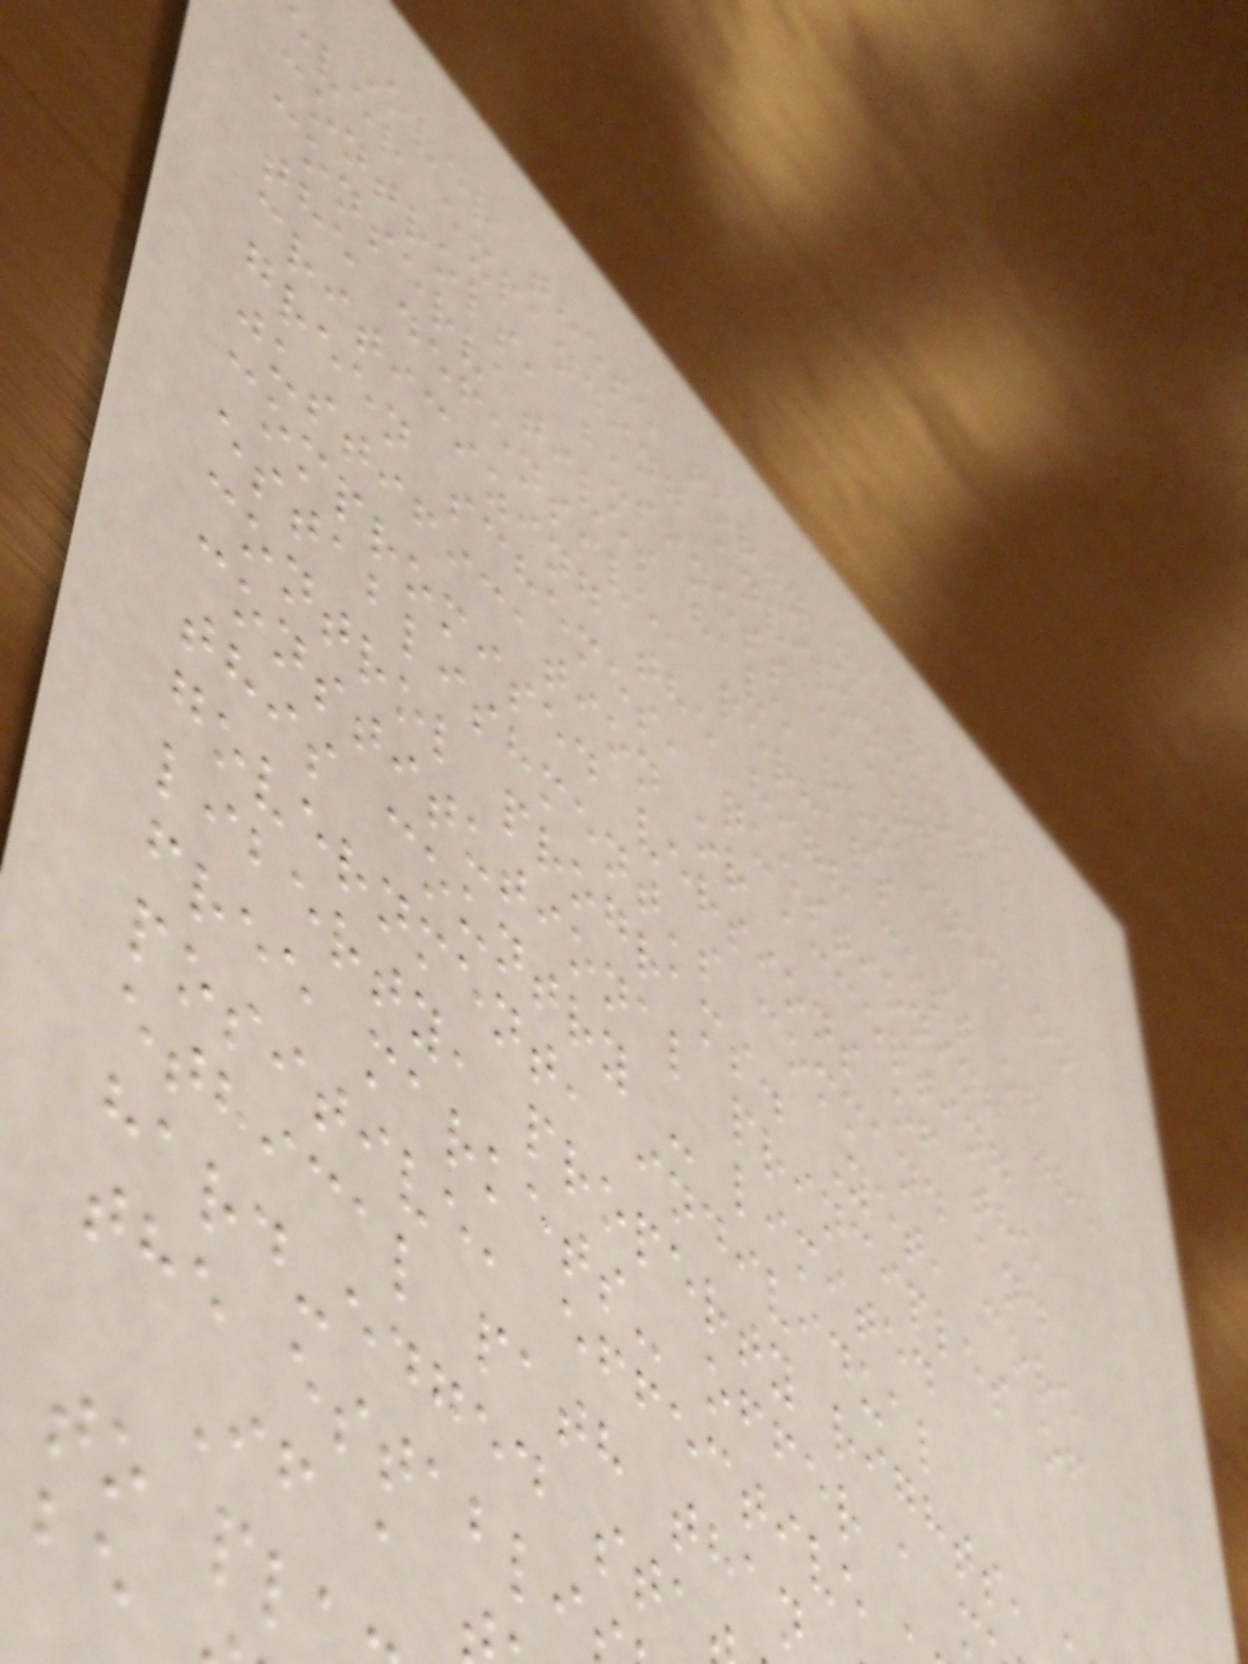Over these forty years of
ever expanding environmental
controls, business e and
conservatives have remained on
the defensive, perhaps
criticizing the high cost of
green schemes, questioning the
justification or accepting
compromised versions of the
establishment's command and
control programs. Yet, core
constitutional principles of
this country - limited
government, individual
liberty, property rights,
free markets- offer a
positive, effective
ethical path than
hard-edged sta
the establi
